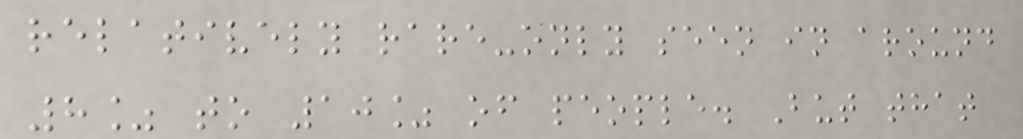relatively rare-only seen in around
8% to 10% of people. But that
